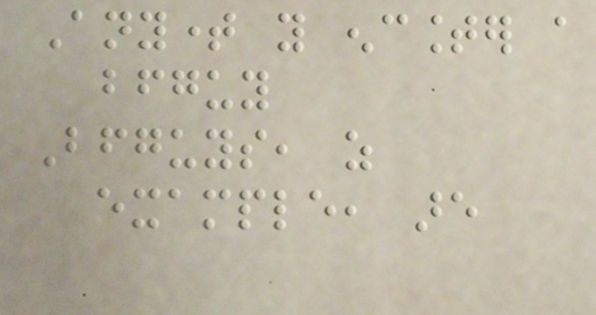Anytime you encounter a
bfguy
Bfguys, as
example, are
